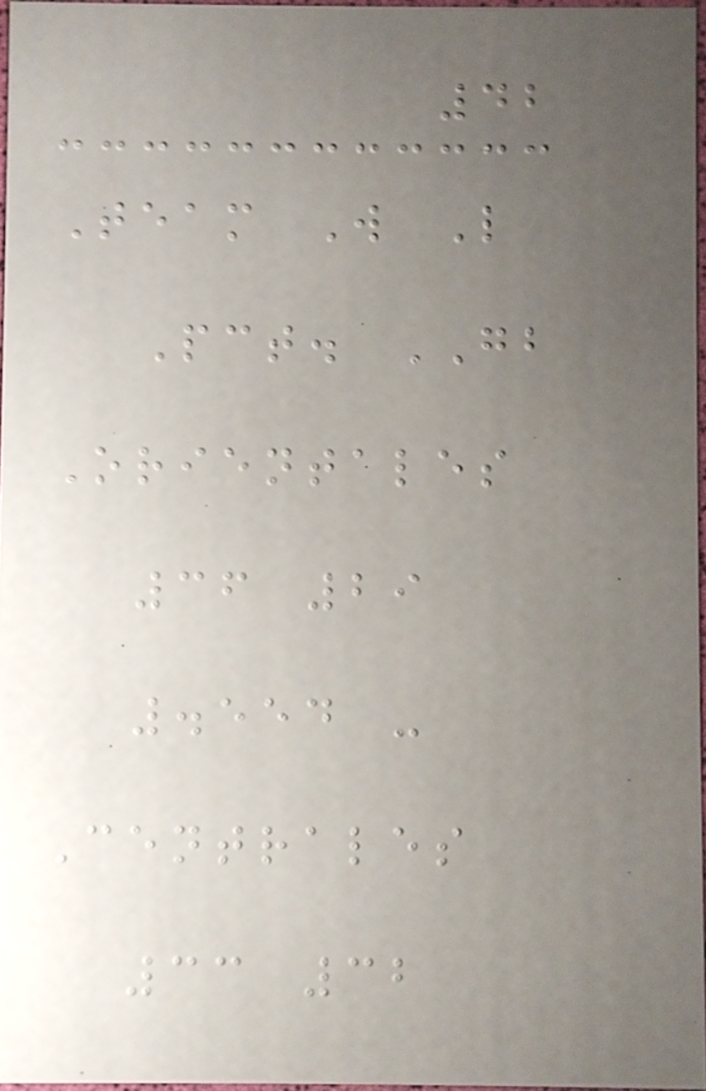42
Team W L
Pct. GB
Orientales
36 29
.554 -
Centrales
33 32
